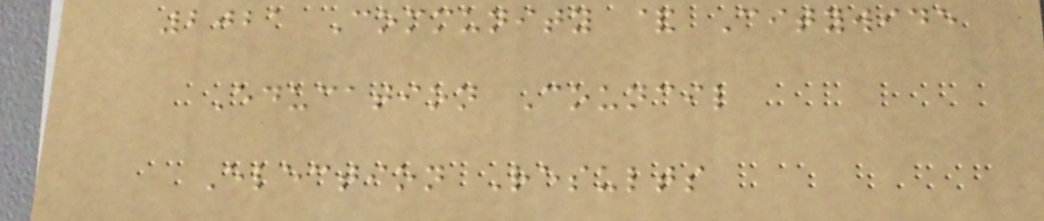2021 Community & Citywide
Education Council
Election Results
